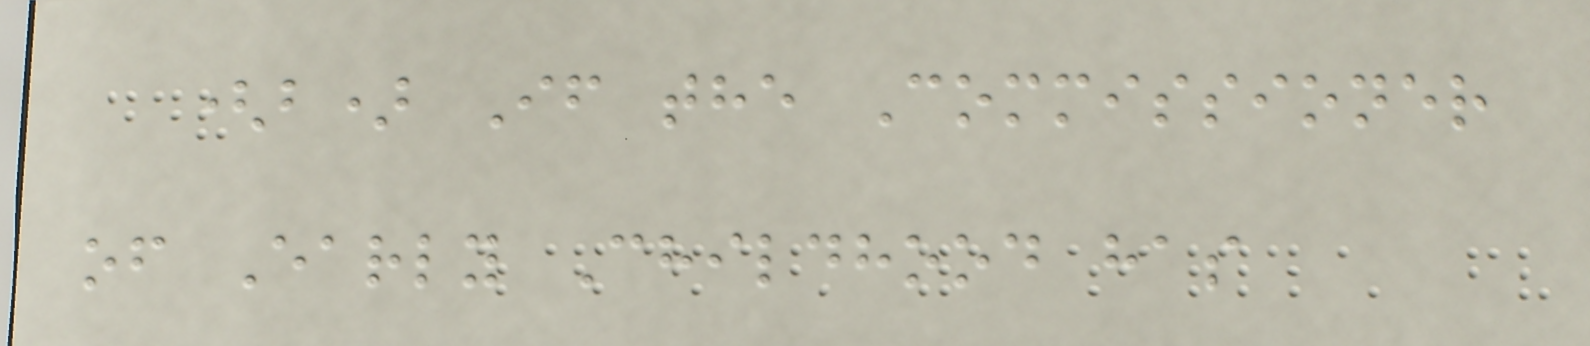(b) If the Commissioner
of Early Childhood has
